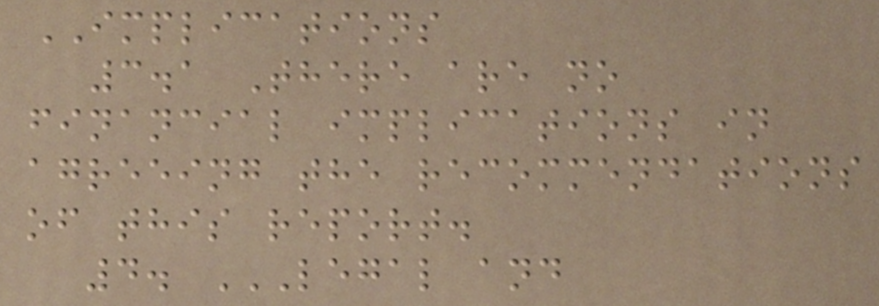IMPLICATIONS
3.1 There are no
financial implications in
agreeing the recommendations
of this report.
4. LEGAL AND
